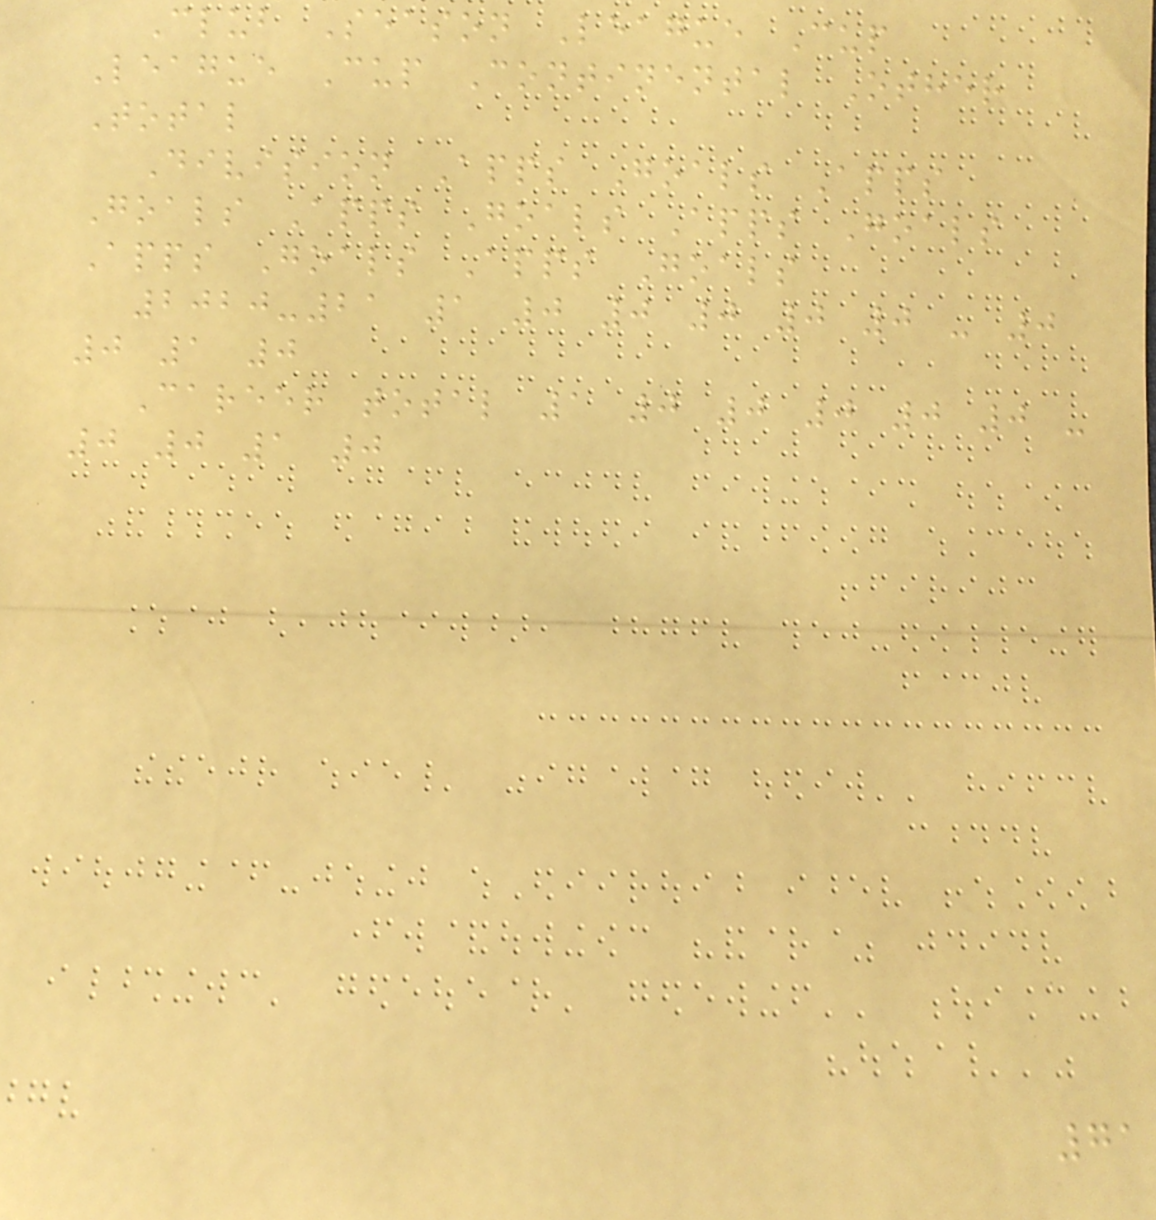Club Season League Cup
League Cup Continental Other
Total
Division Apps Goals Apps
Goals Apps Goals Apps Goals
Apps Goals Apps Goals
2020-21 1 0 0 0 0 0 - 0
0 1 0
Career total 1 0 0 0 0 0 -
0 0 1 0
71
